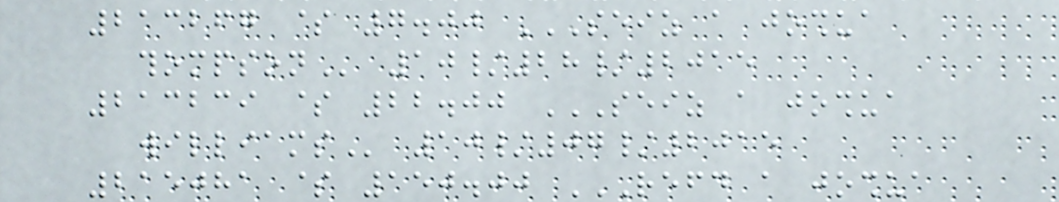213267 $ 7.00 SEIZ A JOSHUA
THOMPSON 10/28/2015
213239 $ 22.00 SEIZ A JOSHUA
WILLIAMS 10/07/2015
215081 $ 150.00 REFD A JOSHUA
